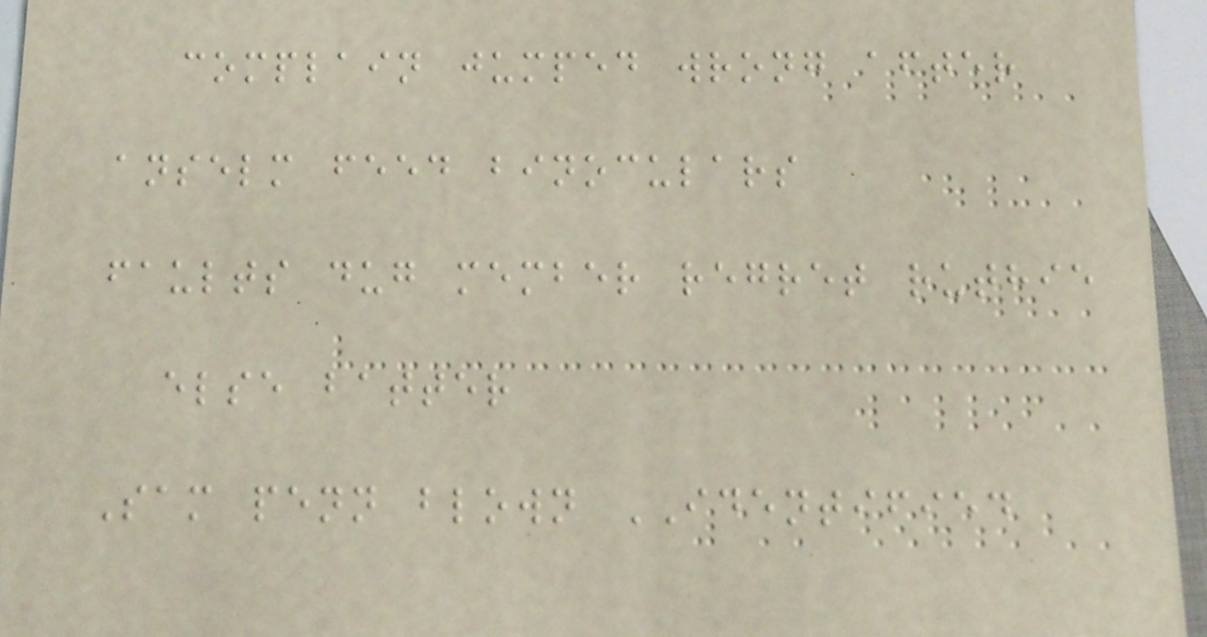complain jumped wrong after
anselm feed binoculars
faults dug member regret ruthie
else batter
Sam penn blown IDENTIFIED
